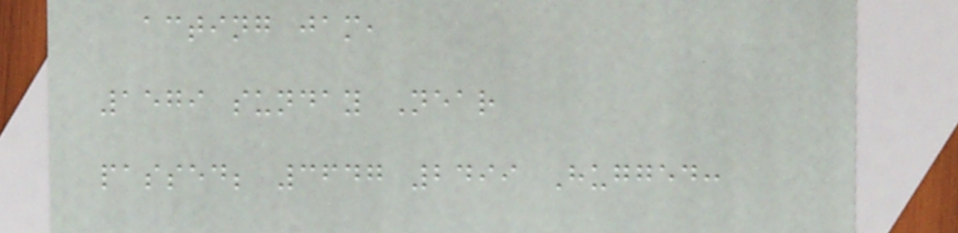acting jam,
1579 sunday Near
passed; 3647 2499 Hugged:
